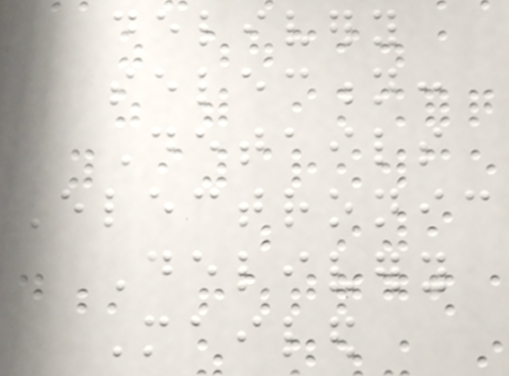delivery
selection:
Details
Electronic
Delivery
Mailed
